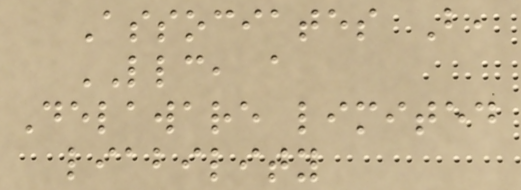Associates B,
LLC, a
Delaware limited
liability
